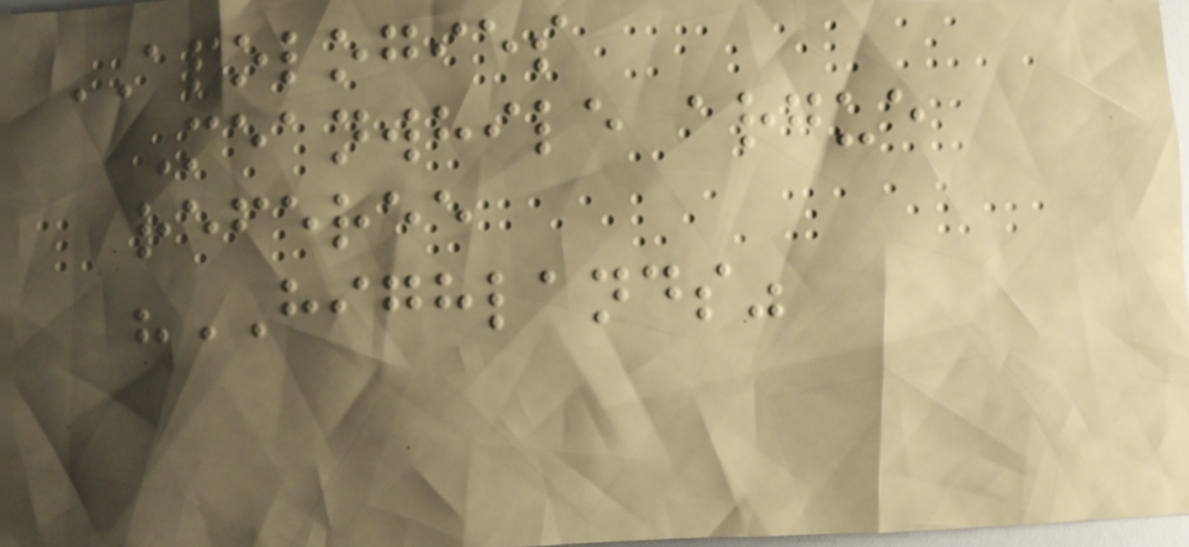APOLOGIES
Meanwhile argue
referee
"HIGHLANDS"
